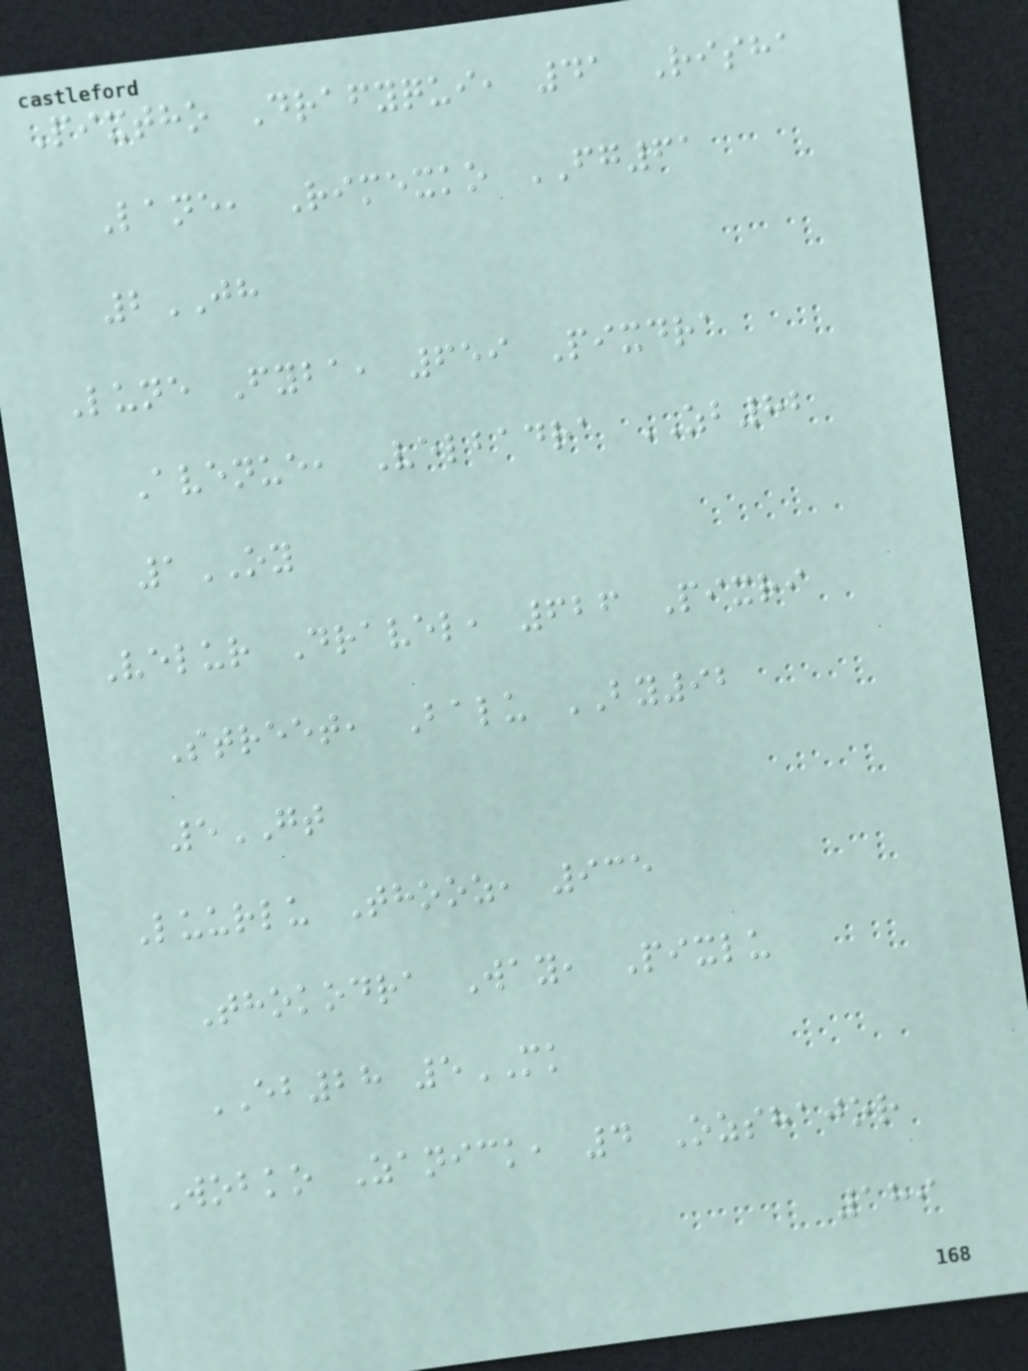Pixtho Drafyqui, 41 Risha
Lane, Rimexko FG61
2JH
Lune Fyba, 659 Pixdra
Avenue, Velbadra ZB82
1OY
Velur Dravel, 626 Pixri
Street, Balu BY92
5GT
Luurlu Thooz, 935
Thokodra Way, Pixlu
EB28 5MK
Wobko Zanick, 4 Ozshajor
189
